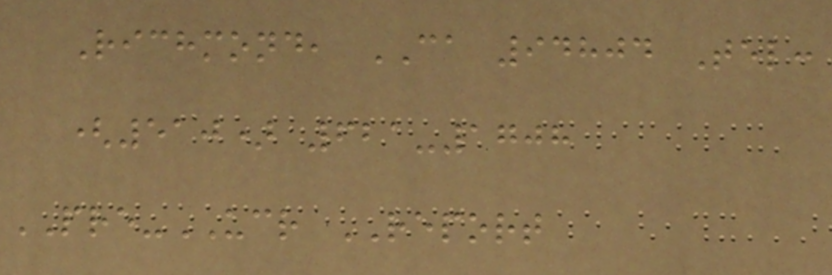Richmond, CA 94804 Tel:
(510) 621-1708
PRE-UCR REPORT
